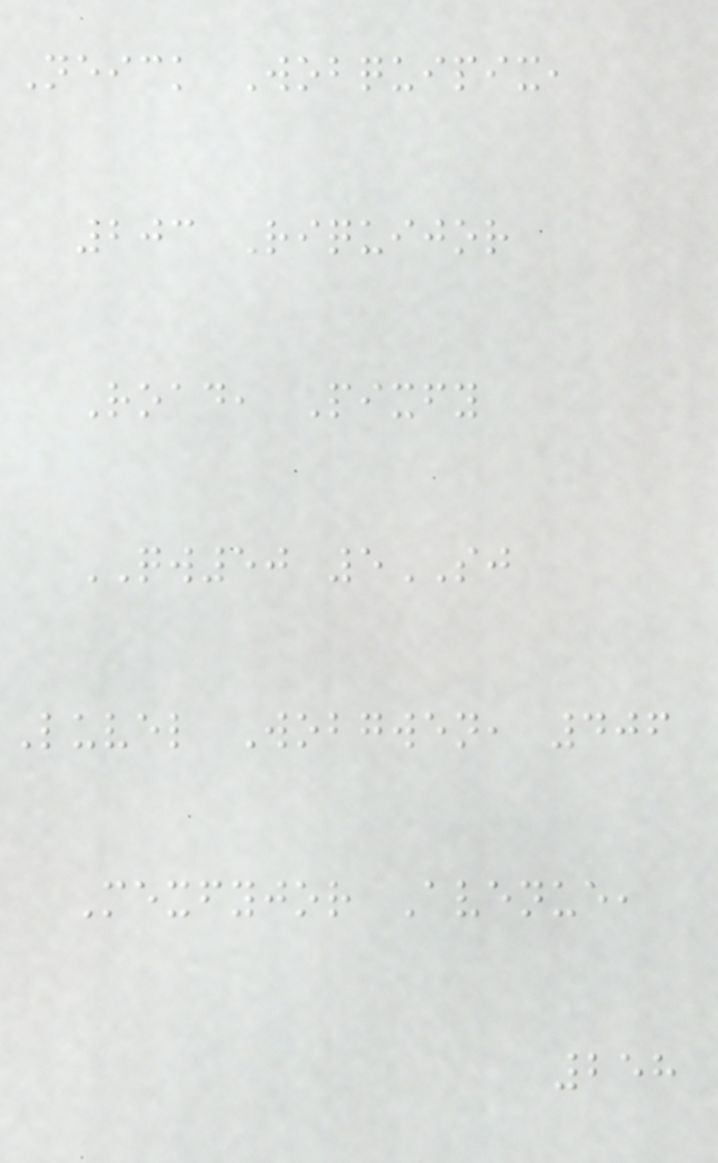Neick Wobquipix,
203 Riquijor
Road, Pixfy
QW50 5SJ
Luvel Wobgwen, 406
Mexfyjor Avenue,
258
